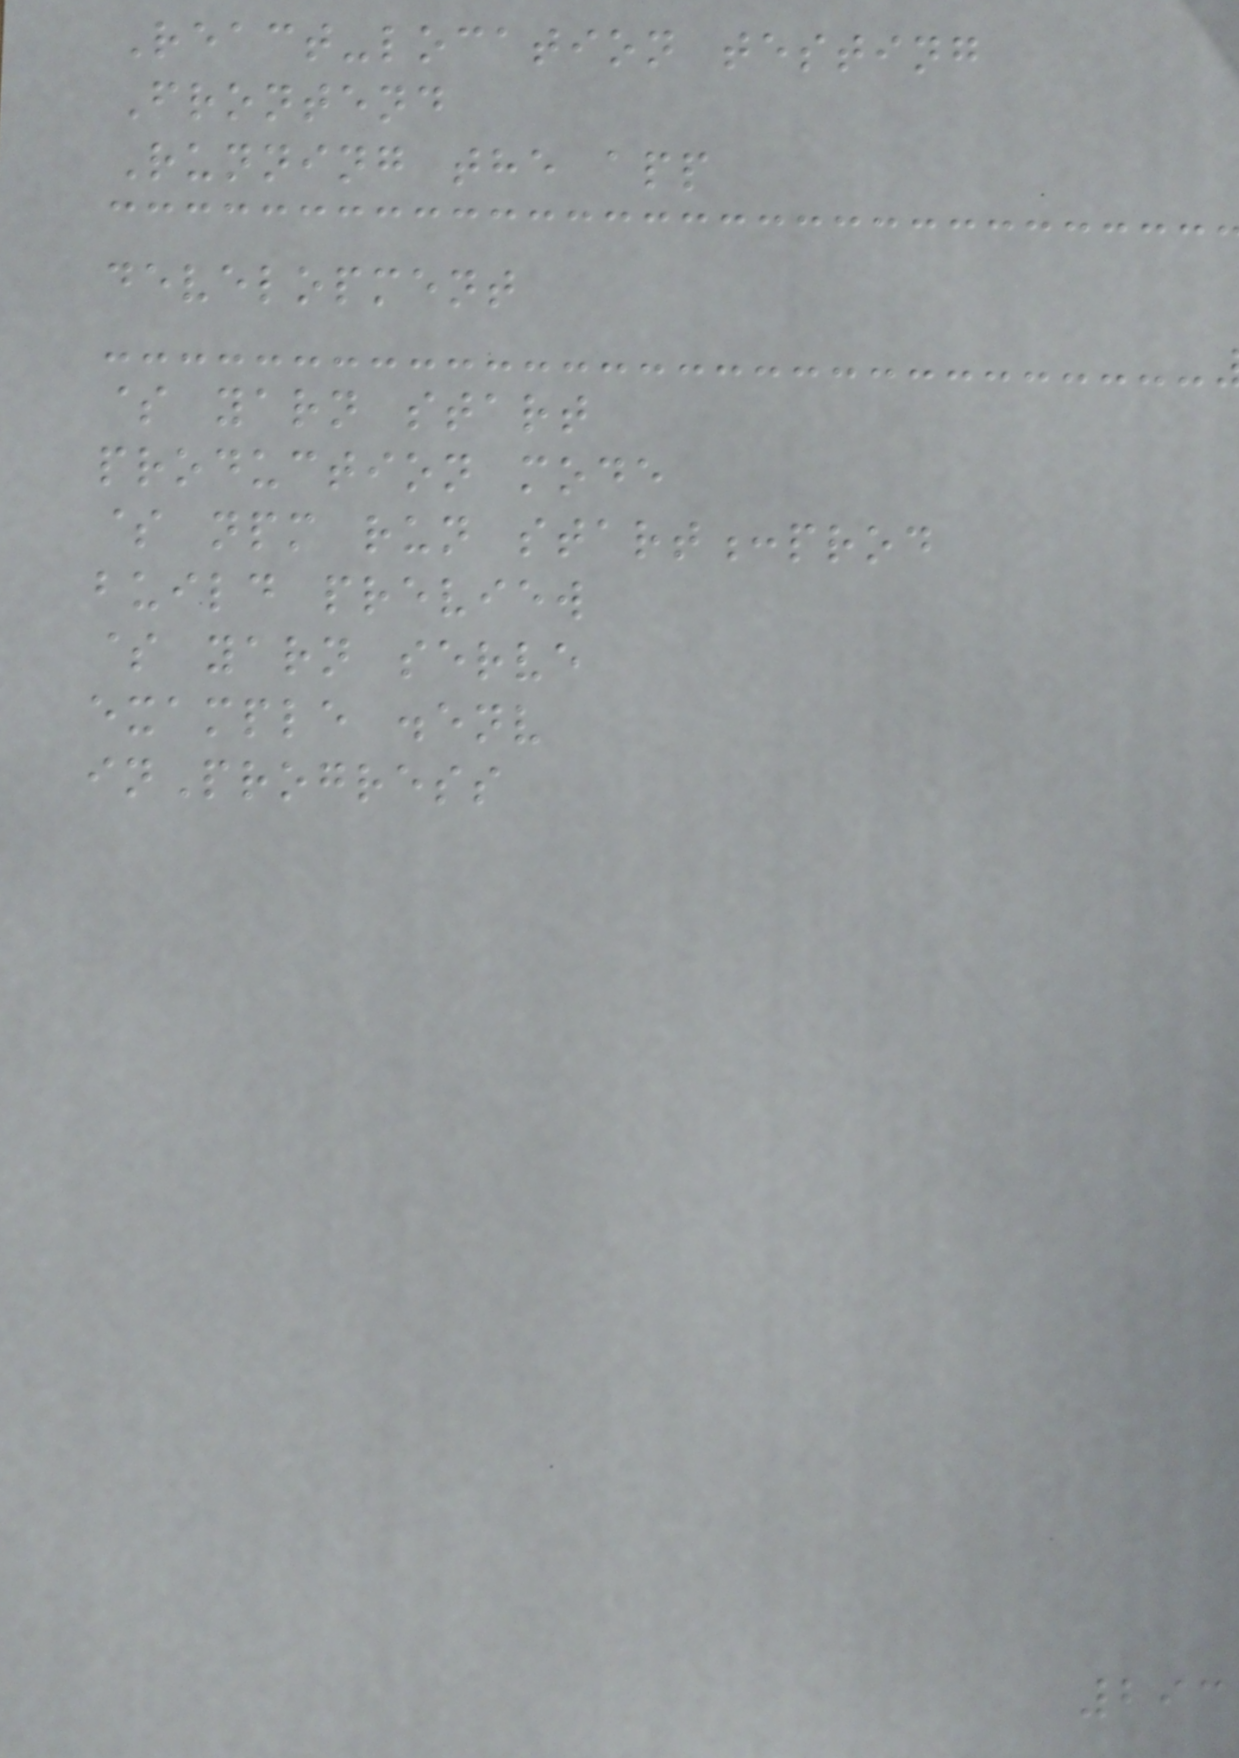React-location testing
Frontend
Running the app
development
$ yarn start
production mode
$ npm run start:prod
build preview
$ yarn serve
example .env
inProgress
293
